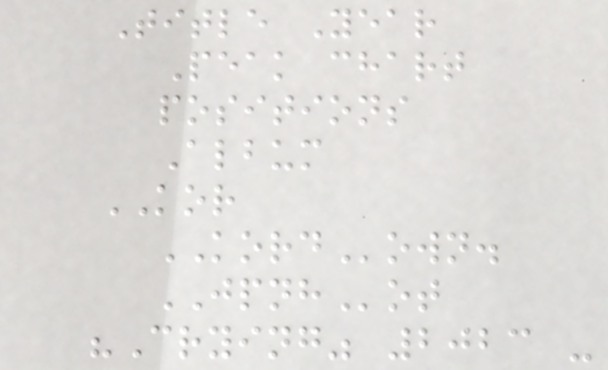Title Year
Peak chart
positions
Album
KOR
KORDown.
JPNHot
"Crying" 2023 -
